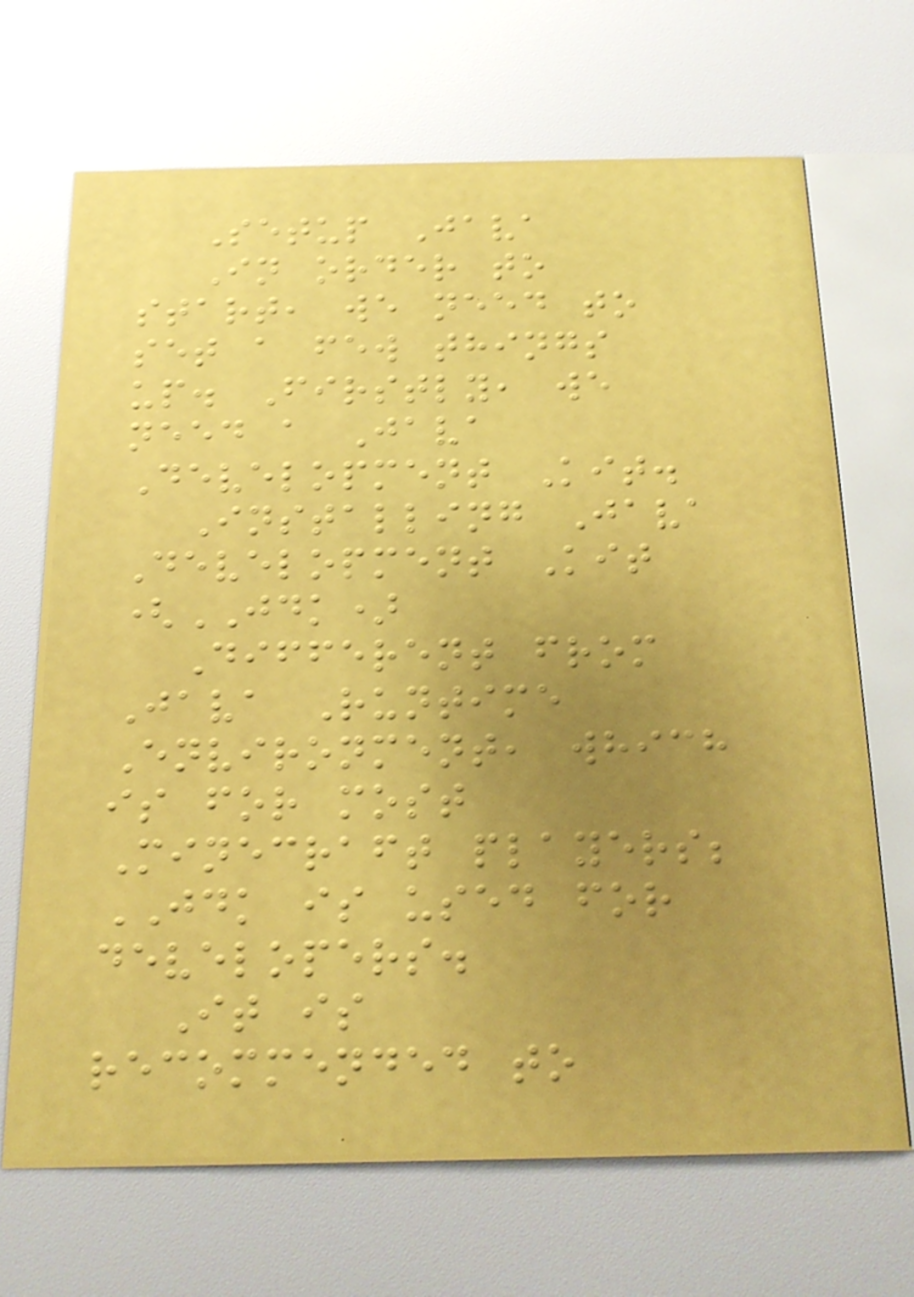Setup Java
In order to
start, we need to
set a few things
up. Firstly, we
need a Java
Development Kit.
Installing Java
Development Kit
(JDK)
Different from
Java Runtime
Environment, which
is for most
Minecraft players;
JDK is used for
developers.
It is
recommended to
